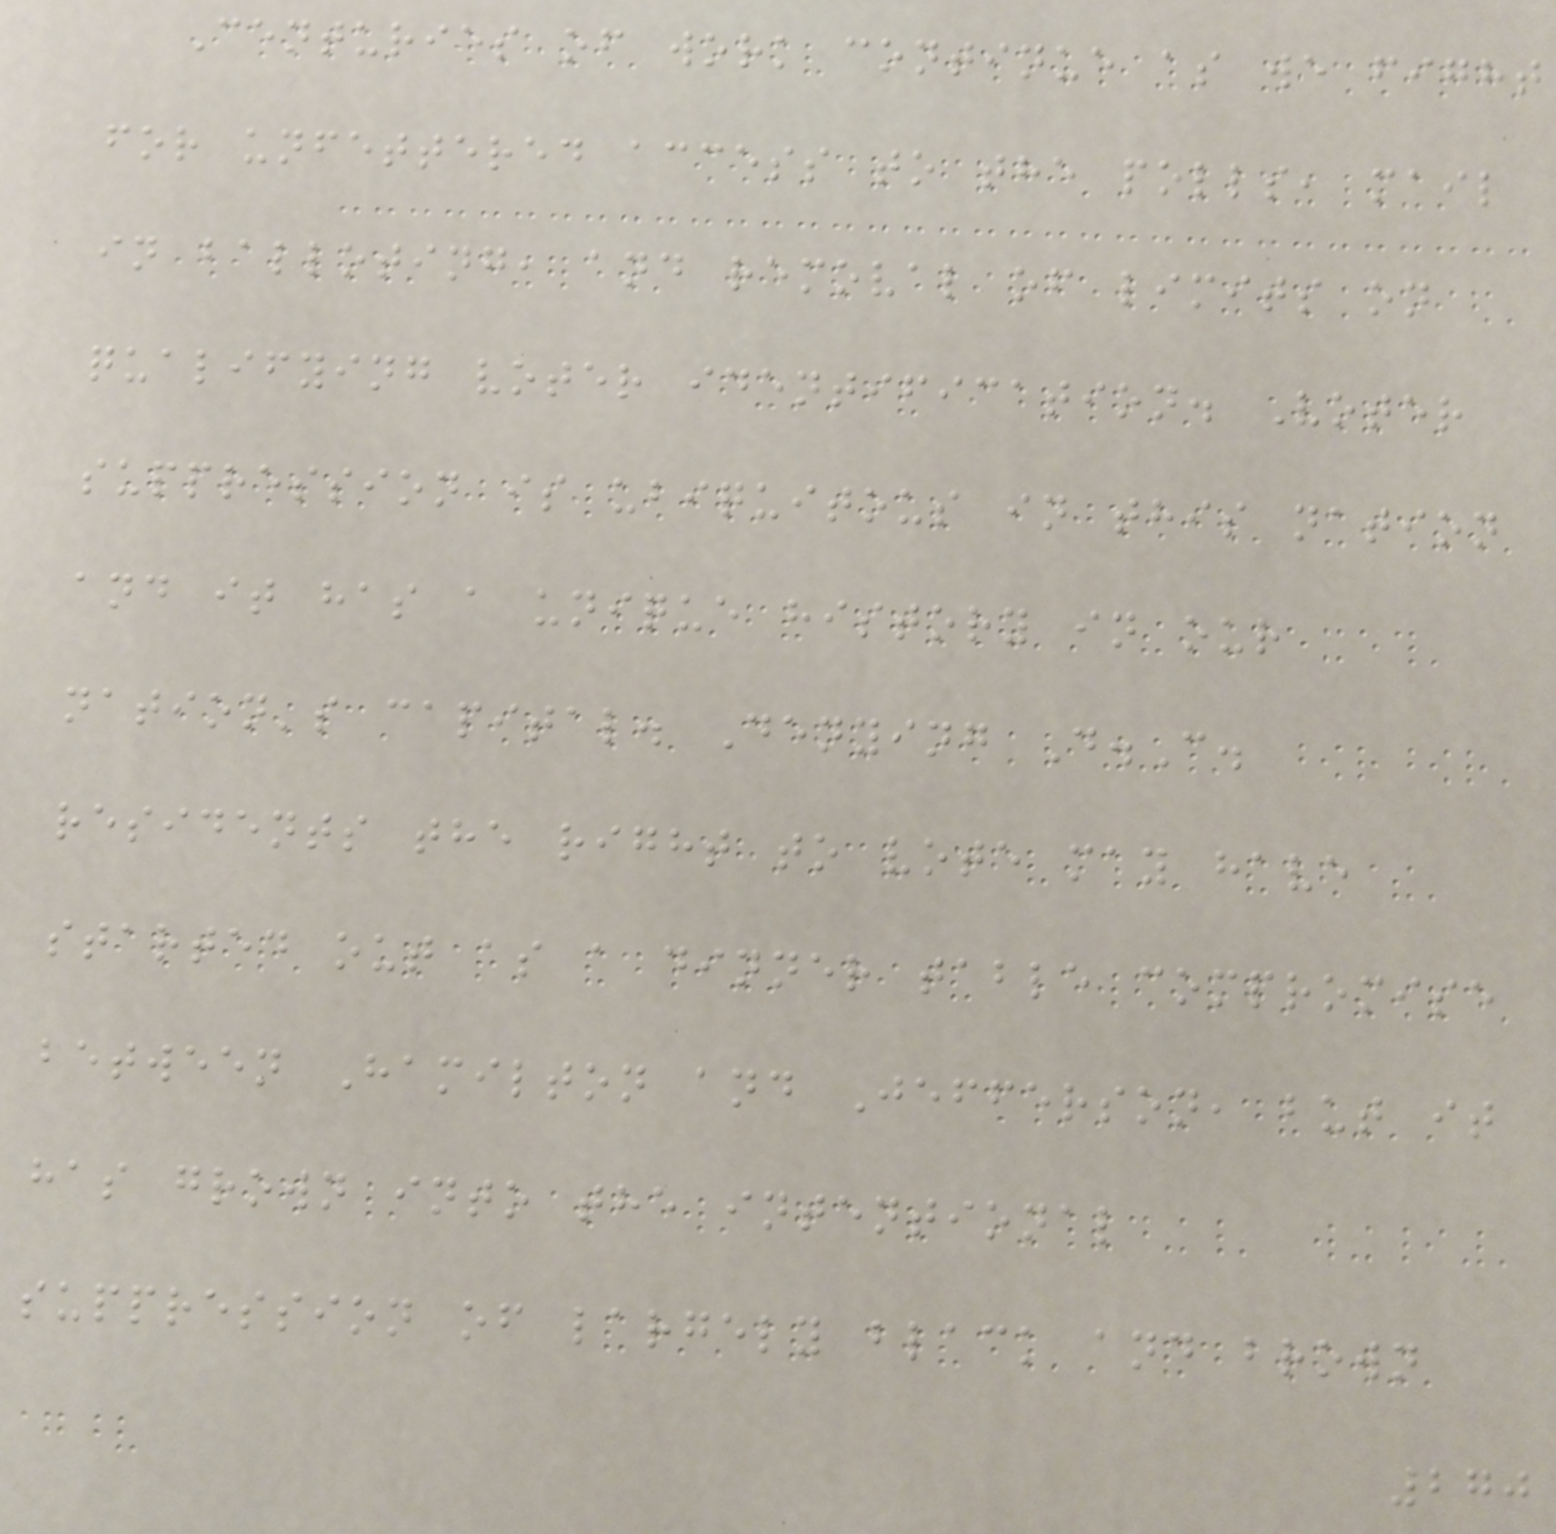Centuries of work continue as we fight
for unfettered access to the polls, mail
in balloting, and removal of limits on
qualifying voter identification. Voter
suppression is ubiquitous in this nation
and it has a unique history in our
nation's capital. Denying D.C.
residents the right to vote may have
started out as a dinner table compromise
between Hamilton and Jefferson, but it
has grown into the intentional
suppression of largely black and brown
270
